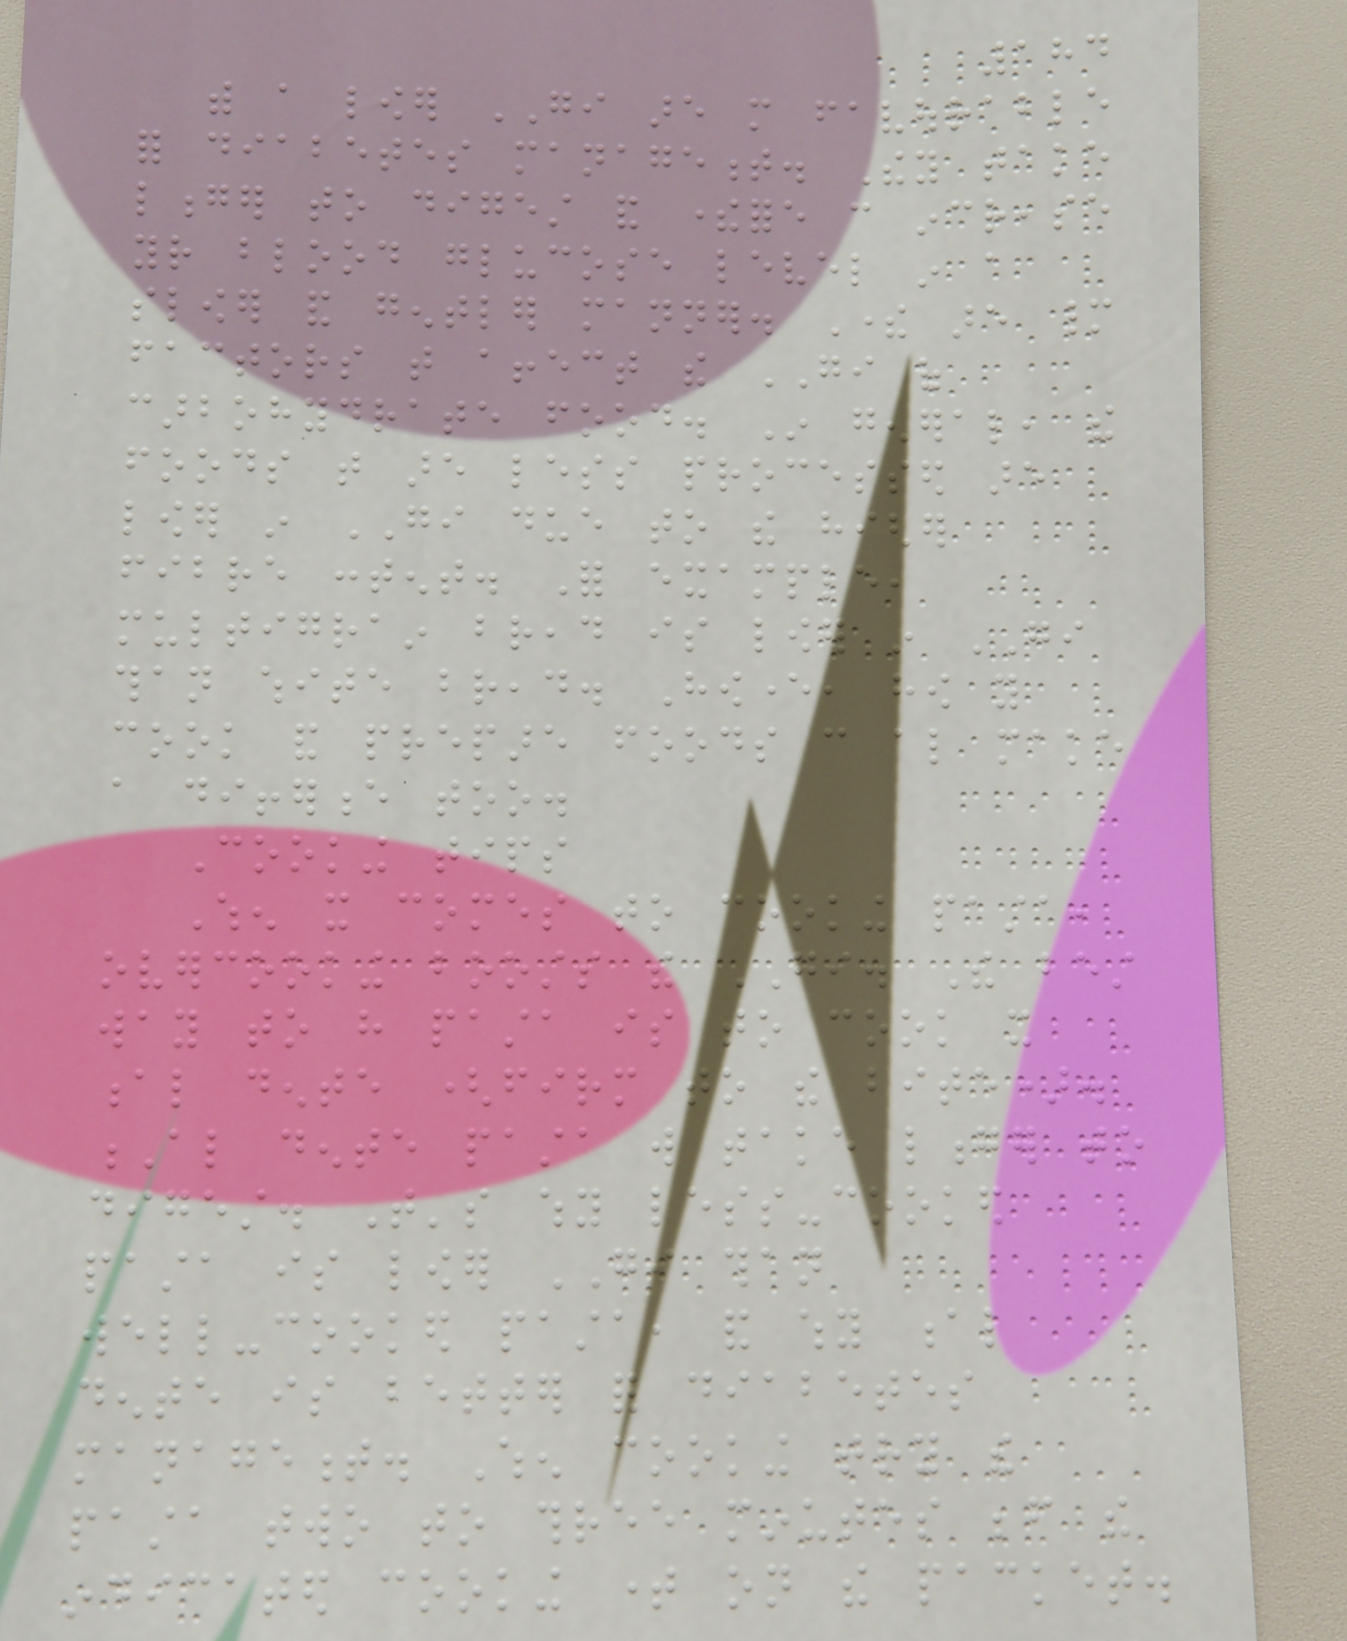184
with a lower GI are more favourable
for diabetes management. They take
longer to digest and therefore can increase
your blood glucose level in a
slower and gentler manner. There are many
factors that affect the GI of
carbohydrate food. In general, the
foods that are less processed are
lower in GI due to the higher
fibre content. For example,
multigrain bread is lower in GI
than white bread. However, how you
cook and prepare foods can also make
a difference too.
Cooking tips
When it comes to cooking pasta,
overcooking boosts the GI. The best
way to have pasta is to cook it
al dente (firm to the bite).
Al dente pasta will take longer to
digest. That's why less-cooked
pasta is lower GI than
well-cooked pasta, and why al
dente is better for diabetes
management. When cooking try the
pasta two to three minutes before the
indicated cooking time on the packet.
